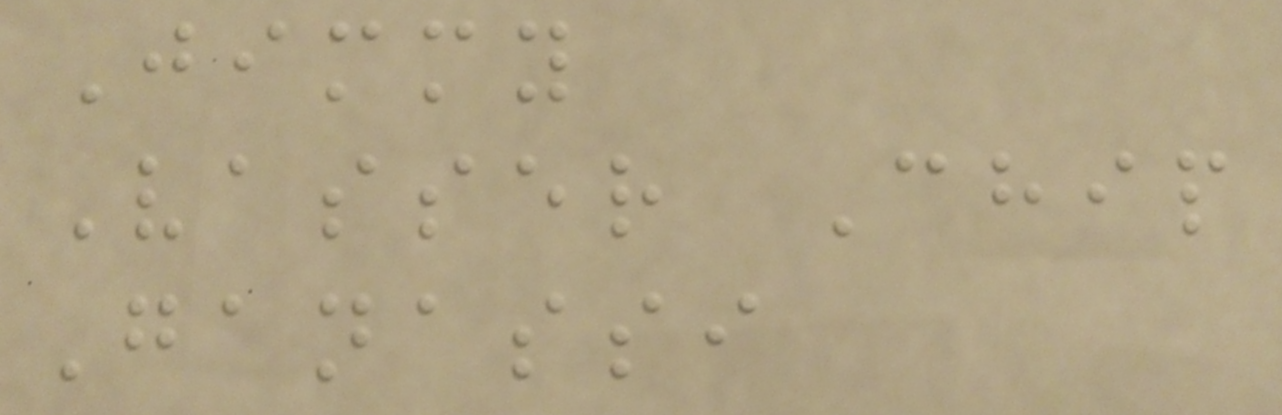Jimmy
Vasser Chip
Ganassi
